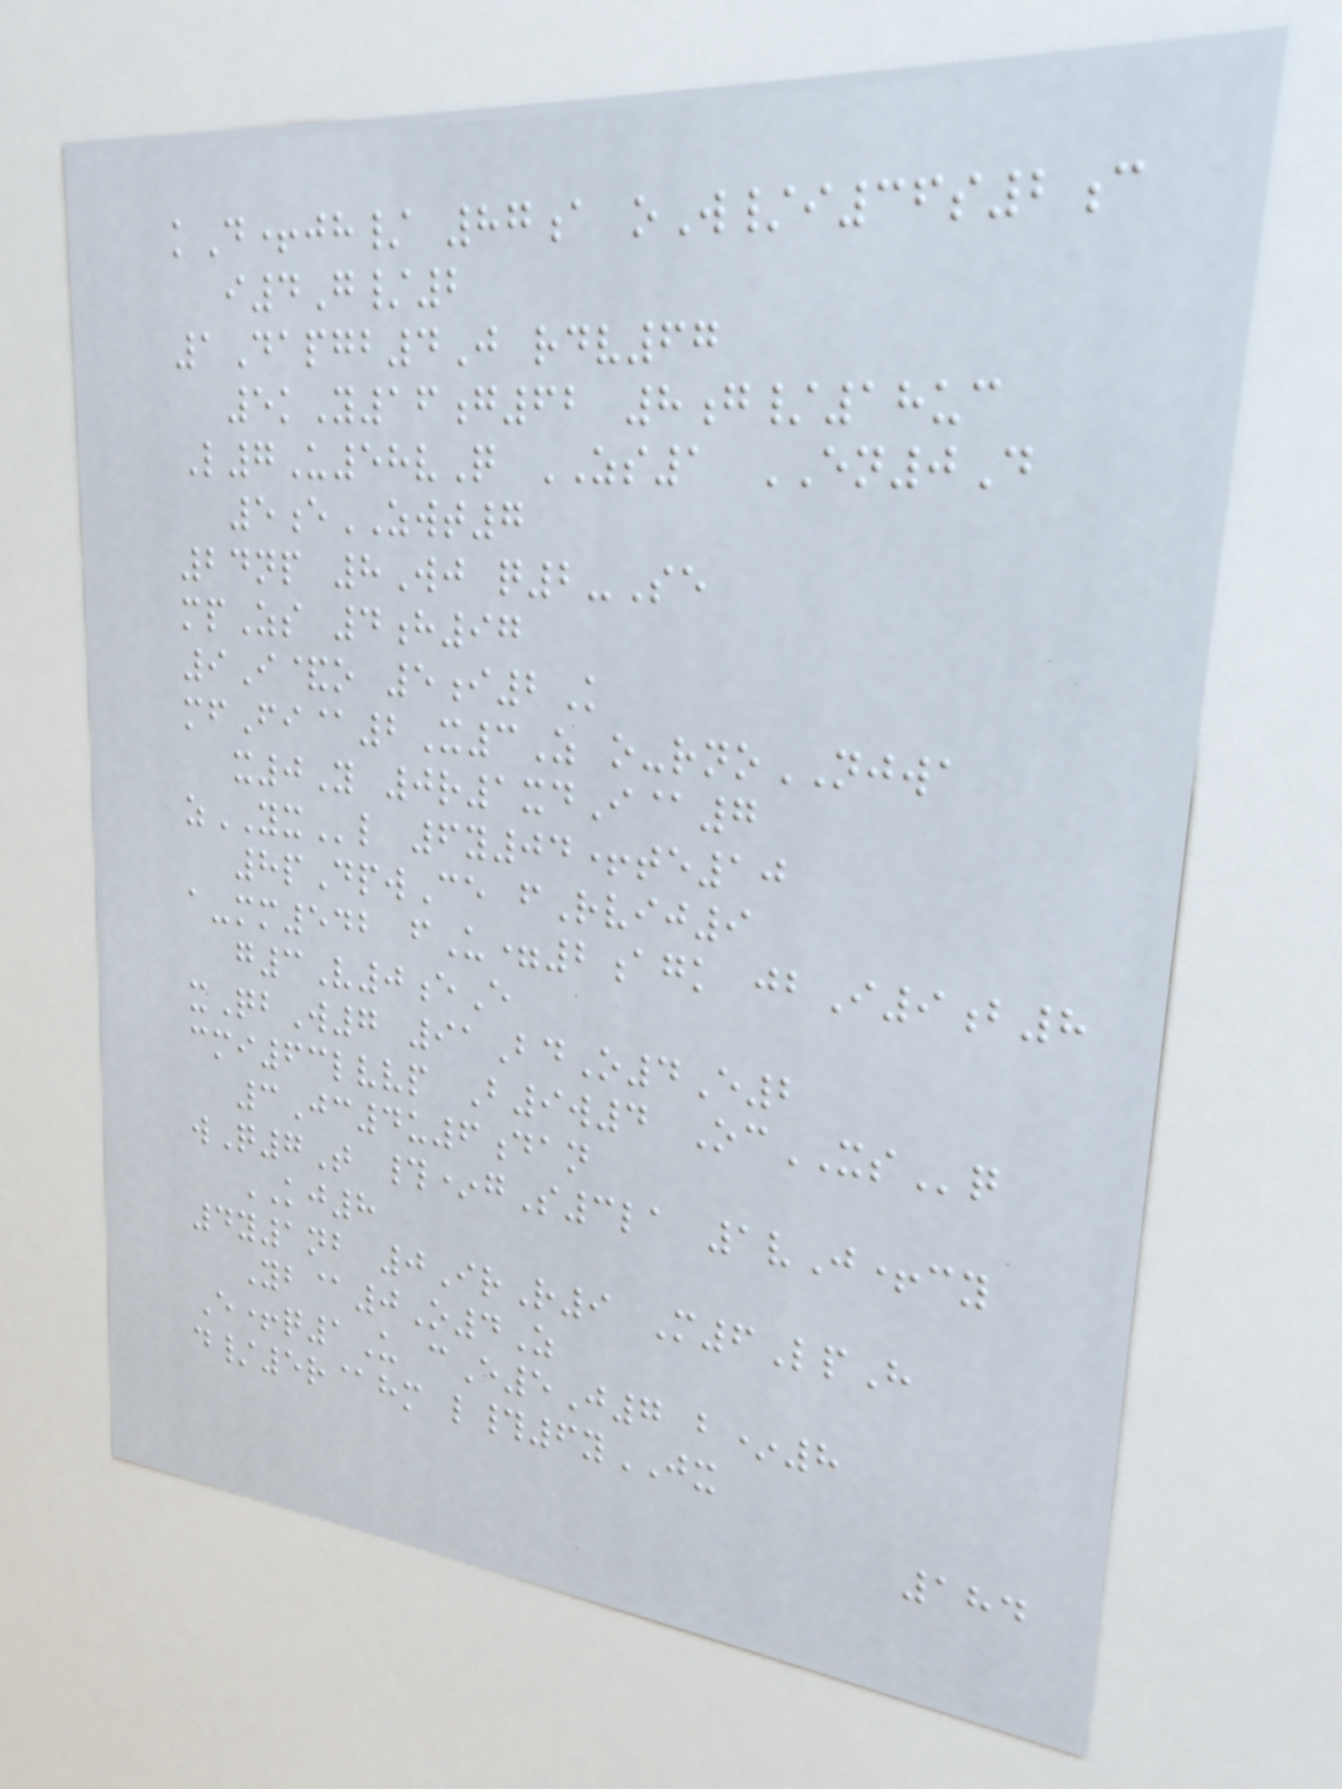kD+jh/ 87a oW/i36s2c
i4G/2
1Dapgb4J rdv67
5kY16g62 8g/18uc
L7U58vQ ZS1 EN0D
5eZWT7
24np 8Wj q2-Se
mpZs 4h97
9I&o 5i2K
mfFi@2X3Z o-rnoNJWA
x0Y 0r1xdI@7
zYXl 6y04+te10
8pDpwCe fRvij9
a-mm542 fU=2agk jbI9b8
g3V0eE
xQbW7 91BdO4E2
cmi63lvvp B9w4 OcXSq
3Jc4u6dan
wQ7T #*gS3la 1vJ+cy
KJ8
4y1nb 0IrR9 M6LpH
Yb@0O4Z
E+q1U cE5J7 b*8
d/5r@hm l#6yJX
184
